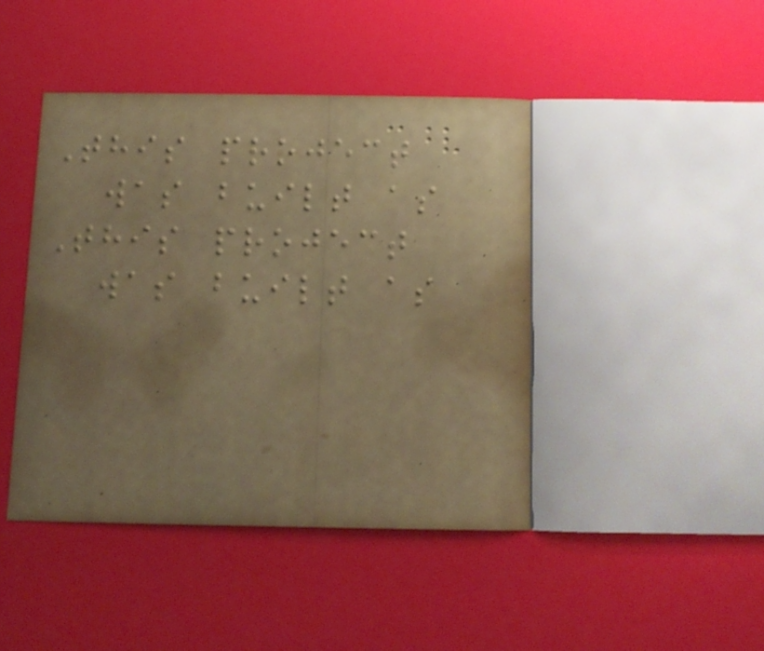This project
was built as
This project
was built as
